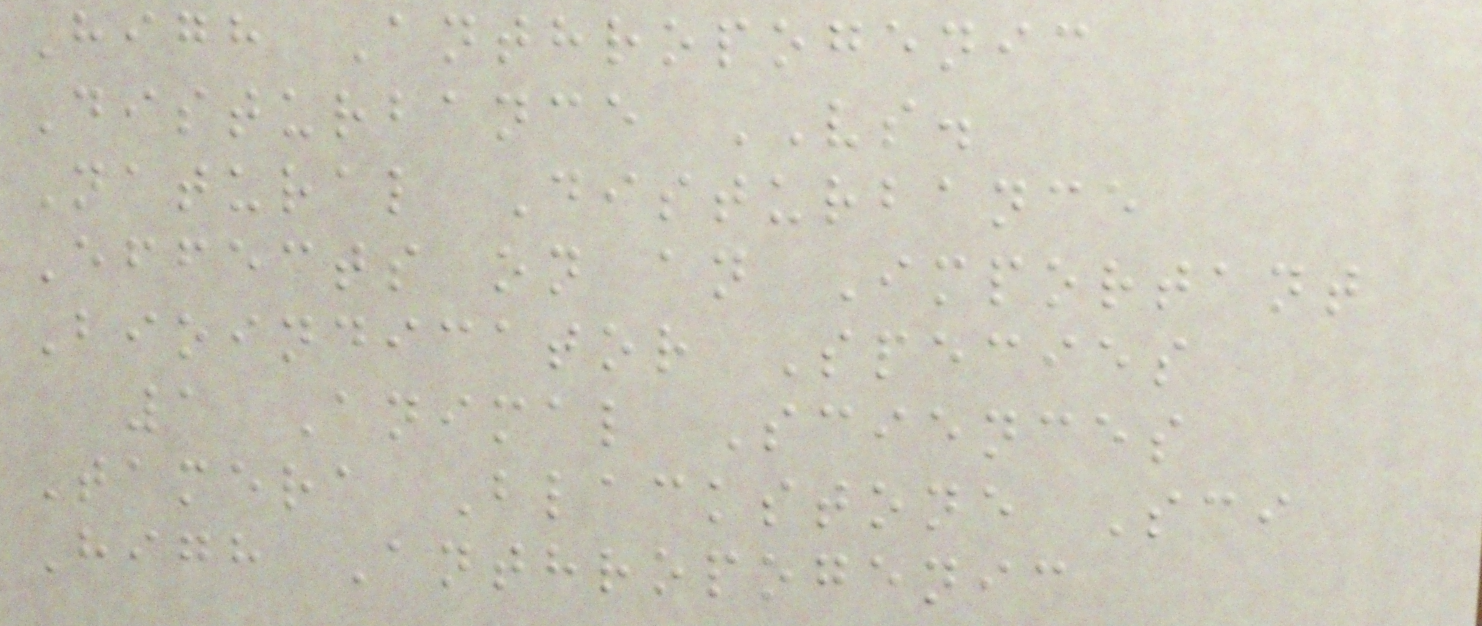High Anthropogenic
Disturbance VS.
Natural Disturbance
Effects on an Important
Bioindicator Species
1 Animal Sciences
Tamera Blackstone Sci
High Anthropogenic
